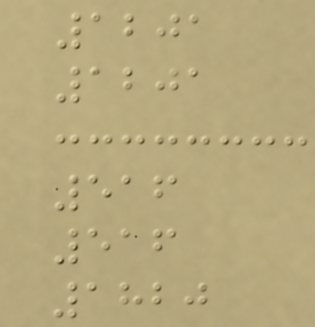1201
1201
516
516
1820
